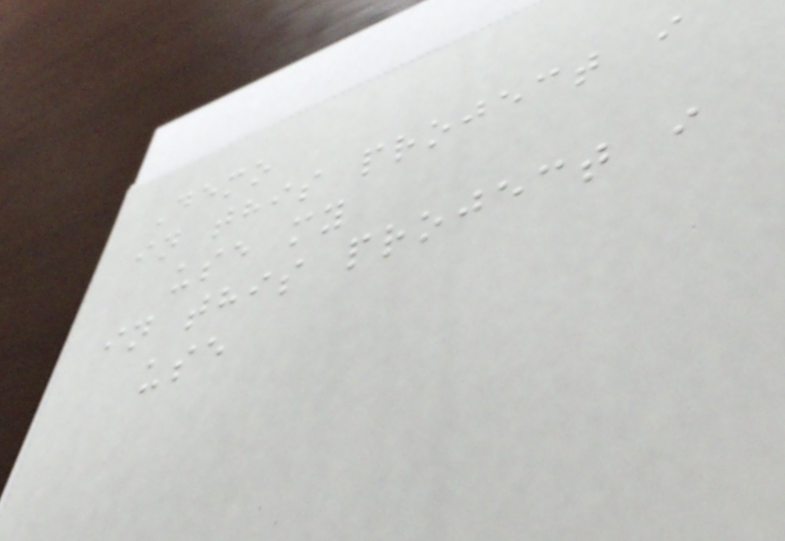Demo
in this project i
use my
in this project i
use
